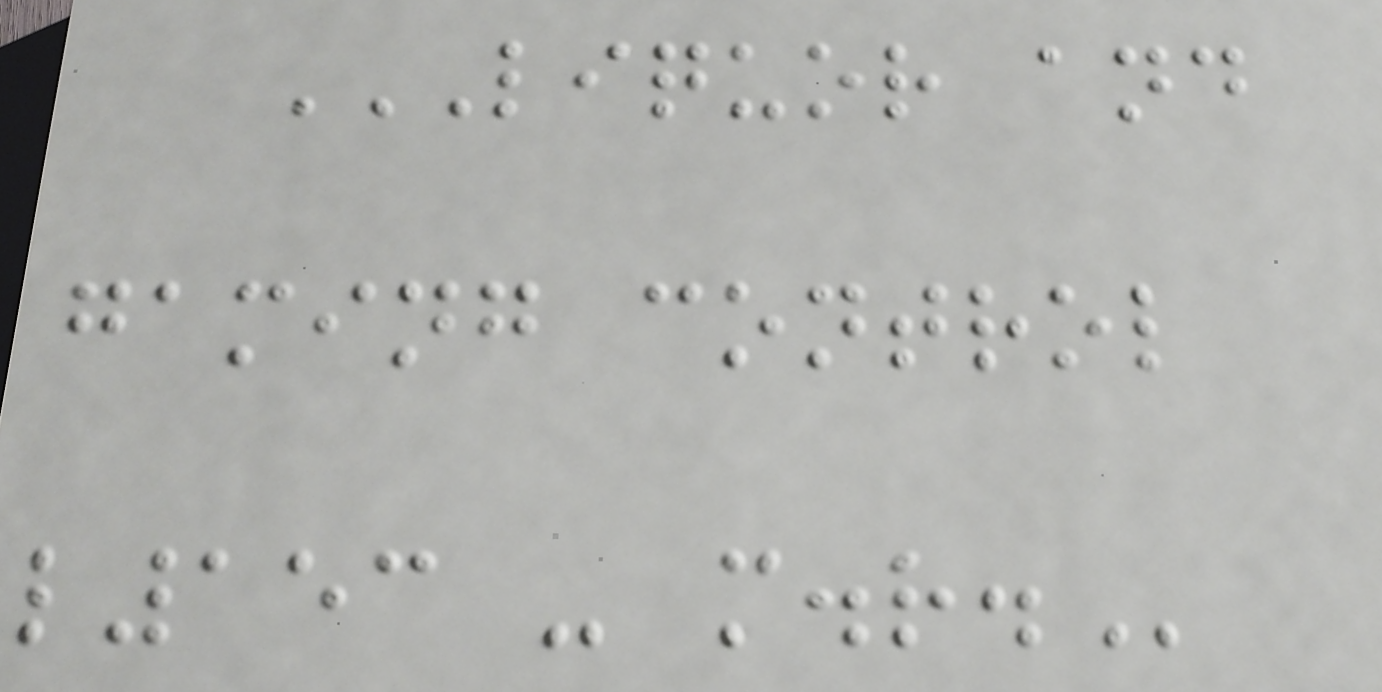LIQUOR AND
GAMING CONTROL
L153 - M.R.
